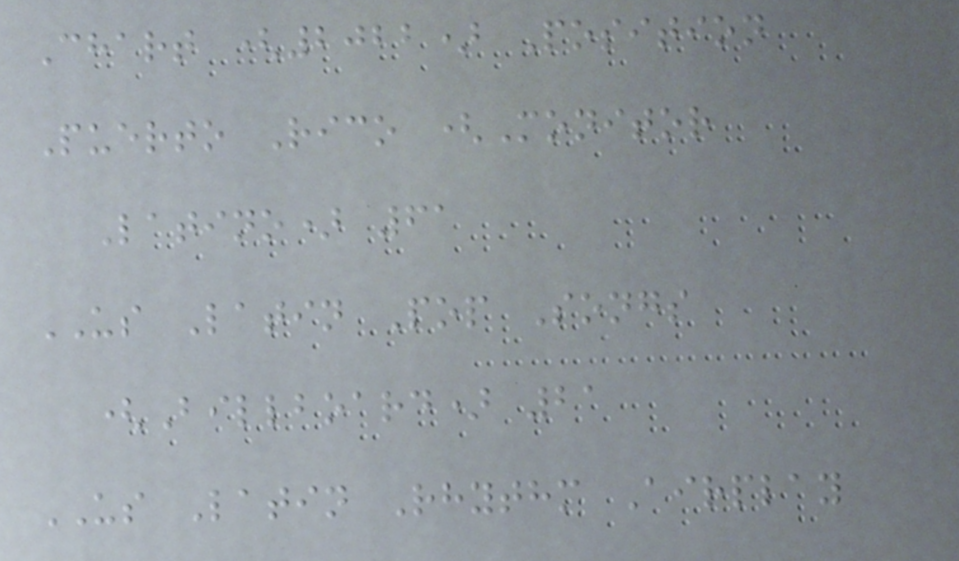Chart (2022) Position
Puerto Rico (Monitor
Latino) 61
US Latin Pop Songs
(Billboard) 21
US Latin Rhythm Airplay
